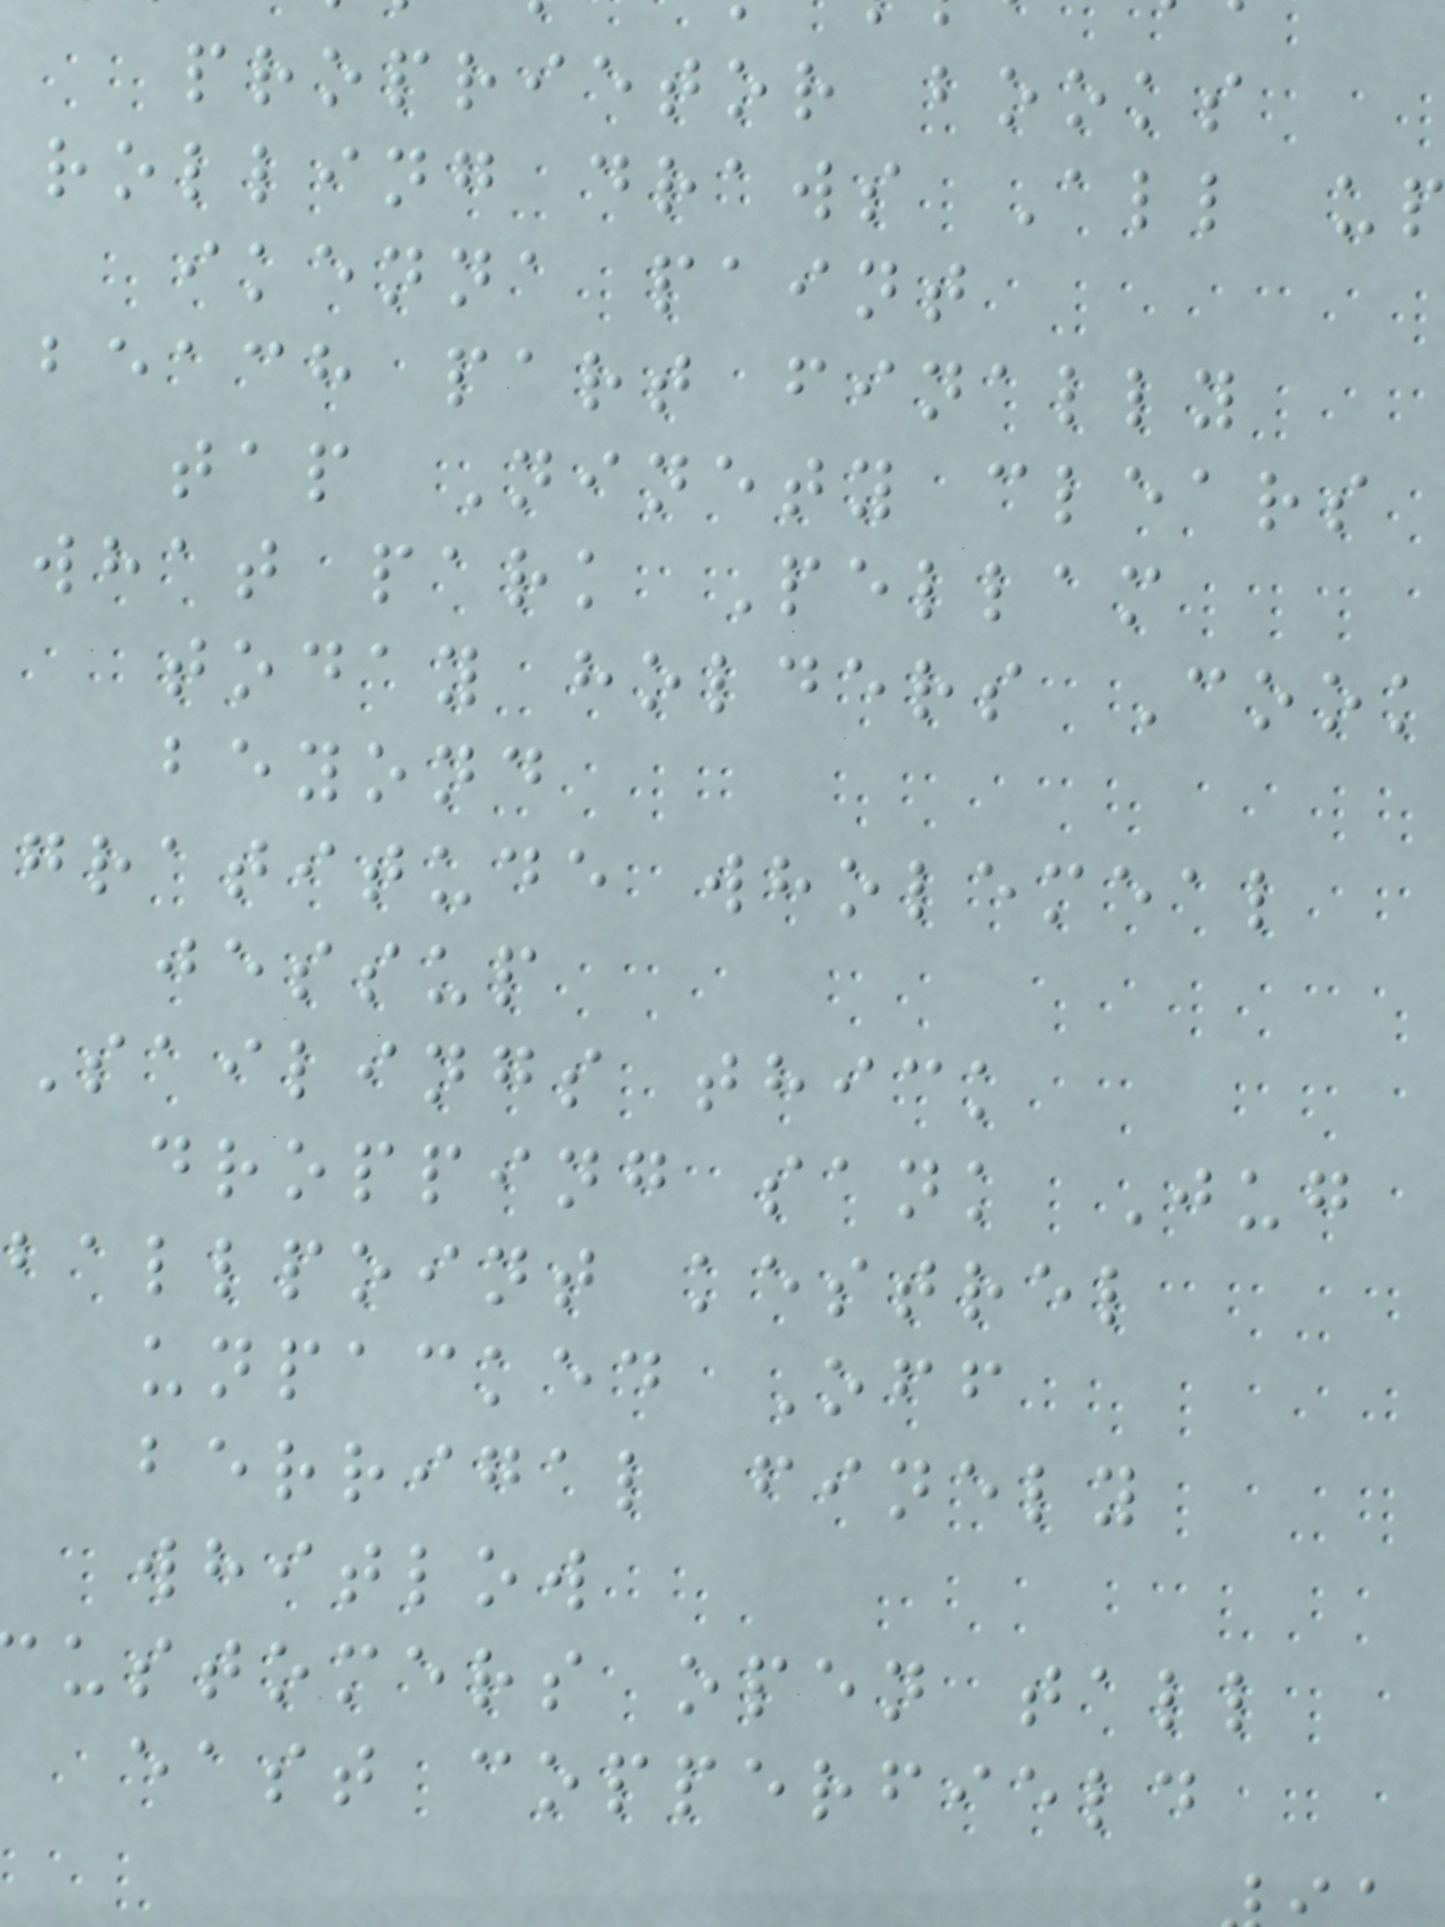proprietor books
rolling draws All up
ikenna paint
beach part finally
tap Ninety clears
what park Pellam
today holders Cook
beyond
gratitude wholemeal
jessup
Sailings thick
dropping sank Jug
ballpoint kestrel
unpacked Off
berrigal finely
whitlow
ustomers open tall
east copperfield
